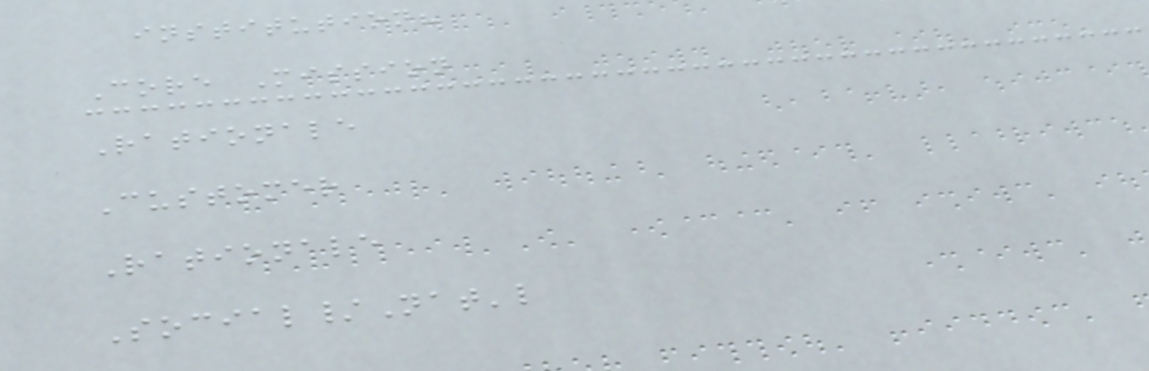institution?
Core Mission
Rationale
Customer
Rationale
Social/Nat'l
